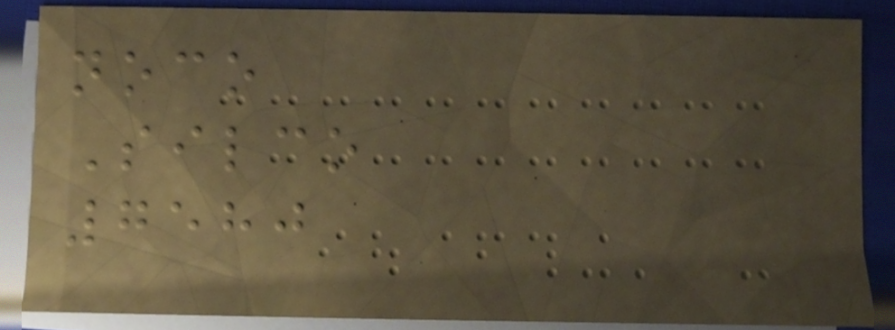noco
Silco
7580
